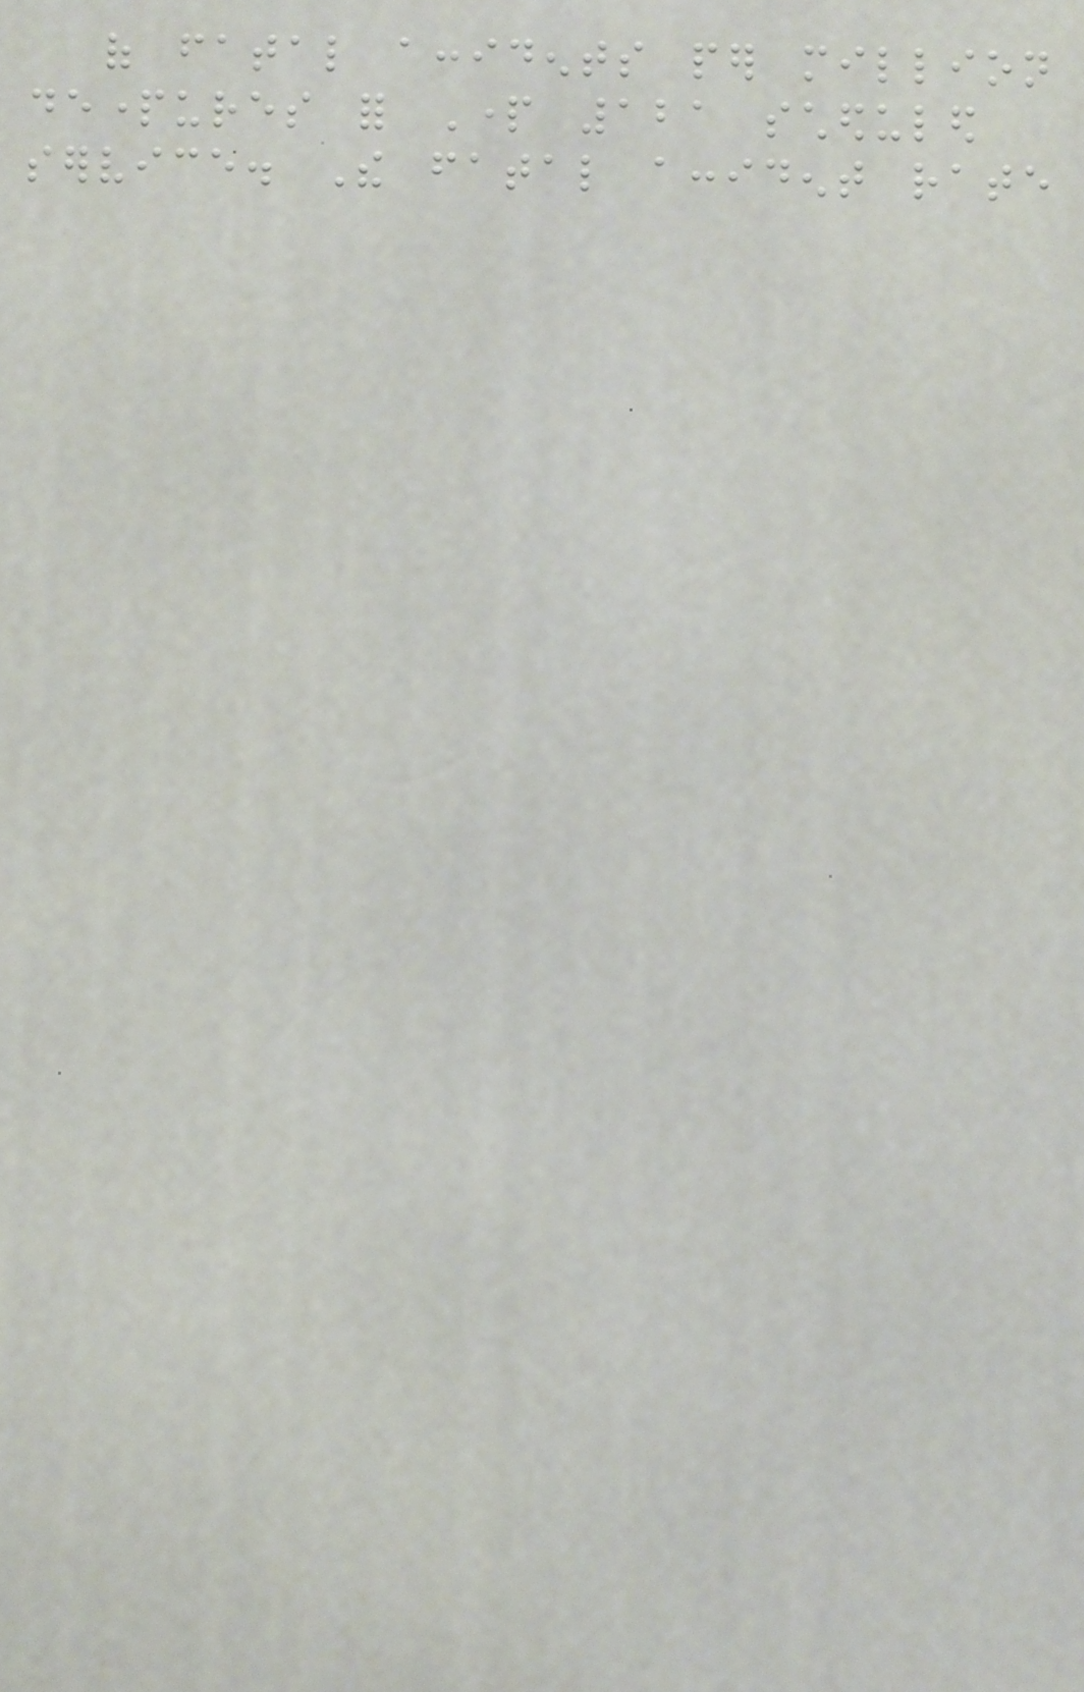of fatal accidents per million
departures for Part 121 scheduled
service. The fatal accident rate
